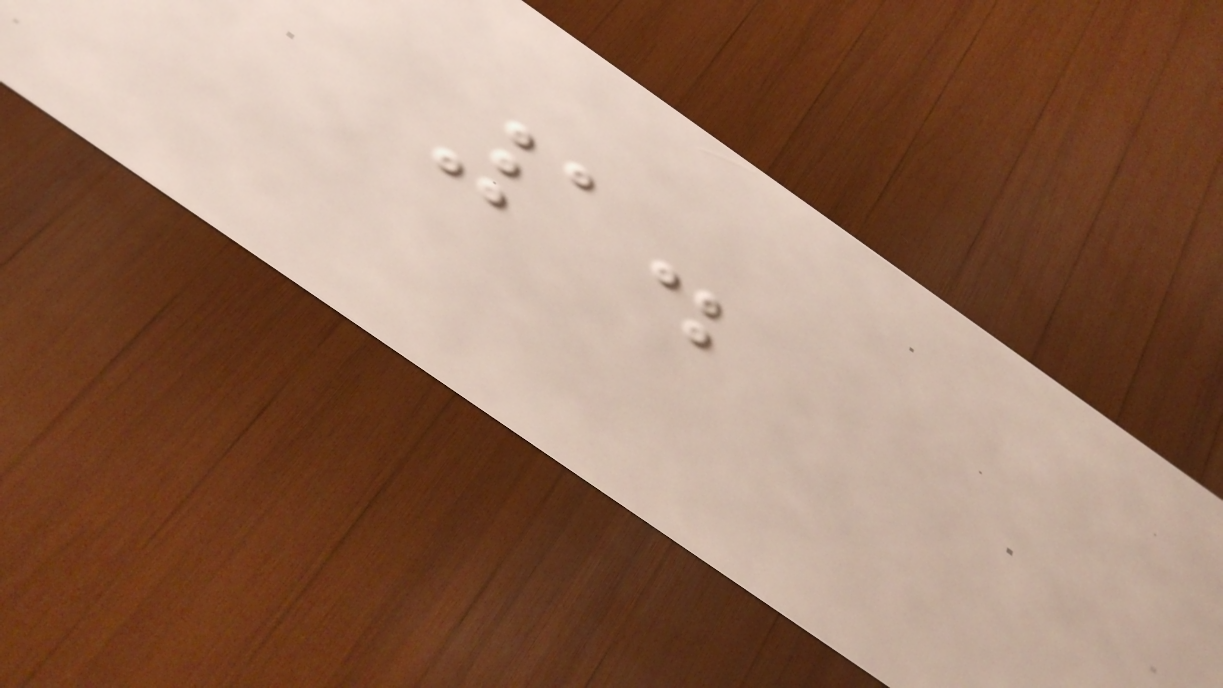1.
